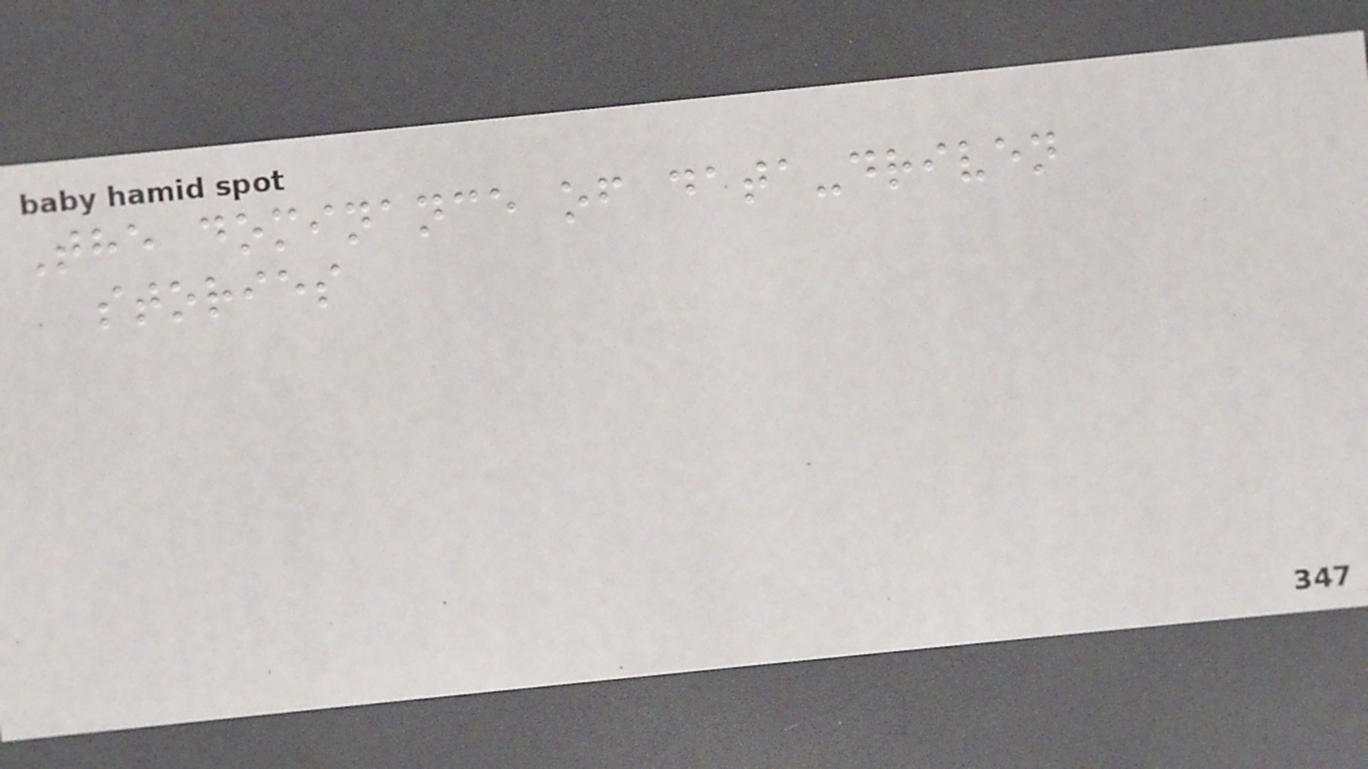The dominance of data-driven
stories
